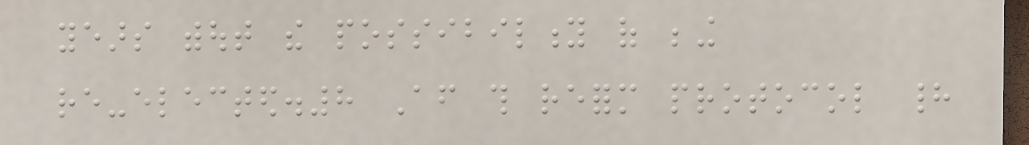years without the possibility of being
re-elected.8 After this reform protocol had
